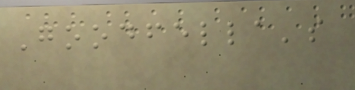Goodfella's
